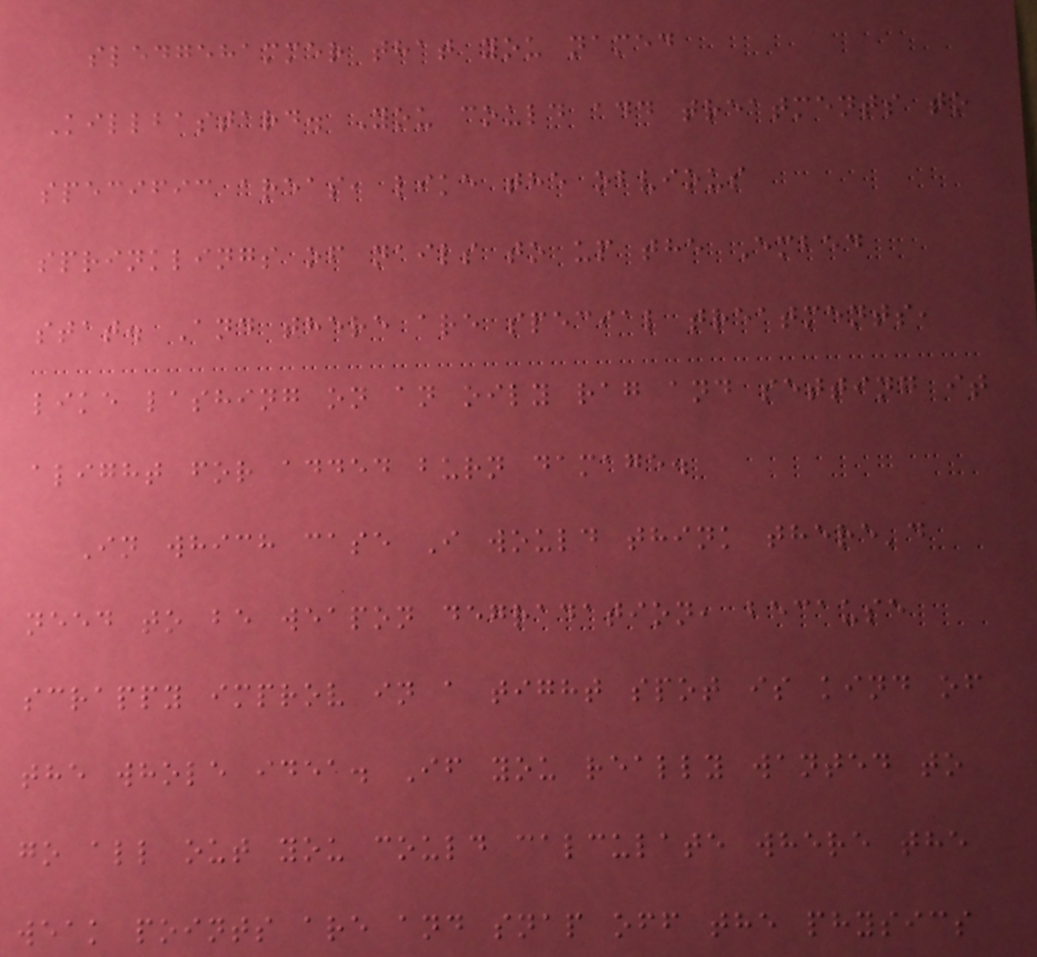sledgehammer that you named
Killbastard. You could add treatments to
specific areas, like the obvious
sprinklings of nails to up the Embed
stat. And there are special treatments,
like lashing on an oily rag and setting it
alight for added burn damage.
In which case I would think there'd
need to be weapon degradation, because
scrappy improv in a tight spot is kind of
the whole idea. If you really wanted to
go all out you could calculate where the
weak points are and snap off the physics
